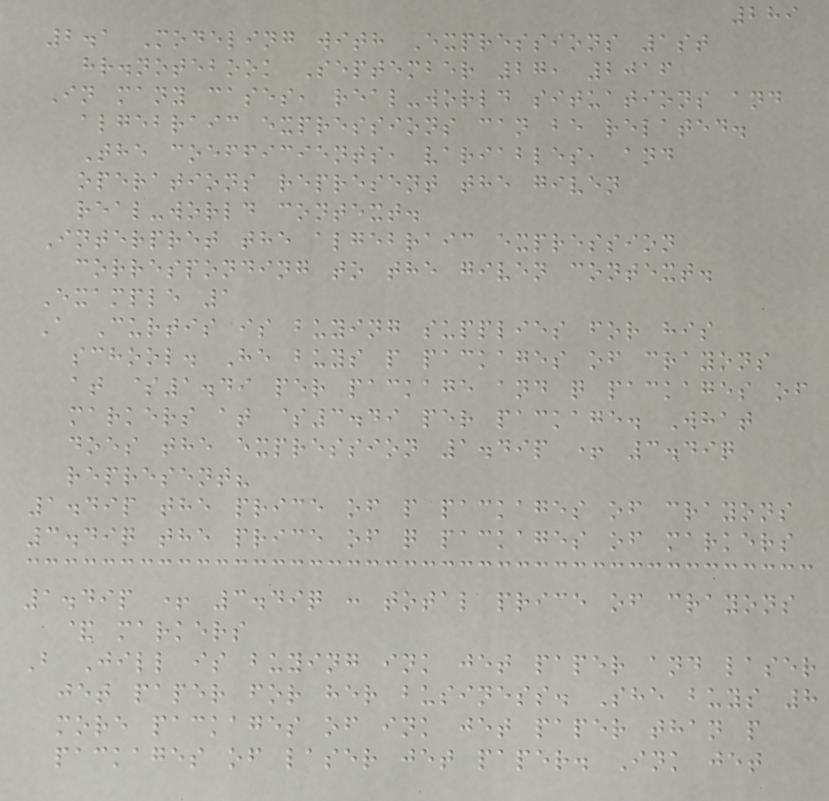289
2.1 Modeling with Expressions 1st
hr.notebook September 27, 2016
In many cases, real-world situations and
algebraic expressions can be related.
The coefficients, variables, and
operations represent the given
real-world context.
Interpret the algebraic expression
corresponding to the given context.
Example 1
A Curtis is buying supplies for his
school. He buys p packages of crayons
at $1.49 per package and q packages of
markers at $3.49 per package. What
does the expression 1.49p + 3.49q
represent?
1.49p the price of p packages of crayons
3.49q the price of q packages of markers
1.49p + 3.49q : total price of crayons
& markers
B Jill is buying ink jet paper and laser
jet paper for her business. She buys 8
more packages of ink jet paper than p
packages of laser jet paper. Ink jet
